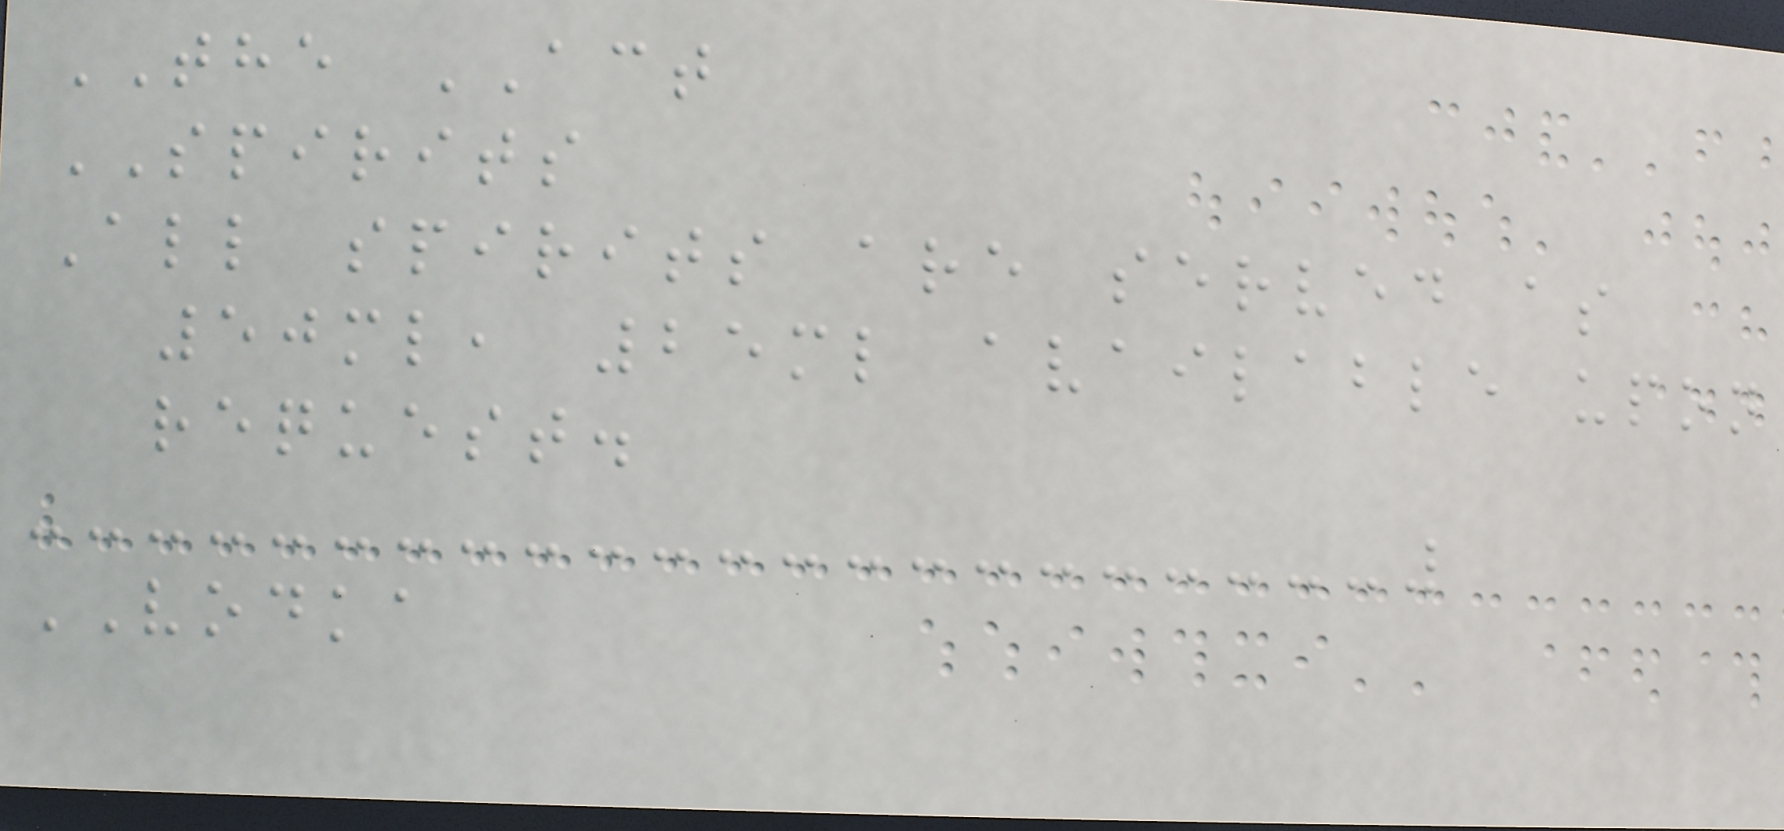THE ACT
SPIRITS
All spirits are served as
50ml, 25ml available upon
request.
VODKA
